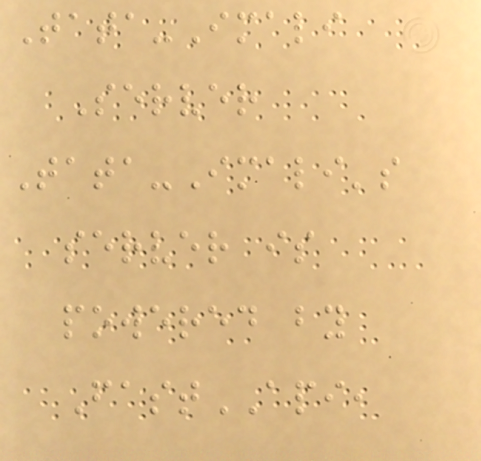Tata-Imali
Server
Tata-Imali's
server is
powered by
FastAPI,
